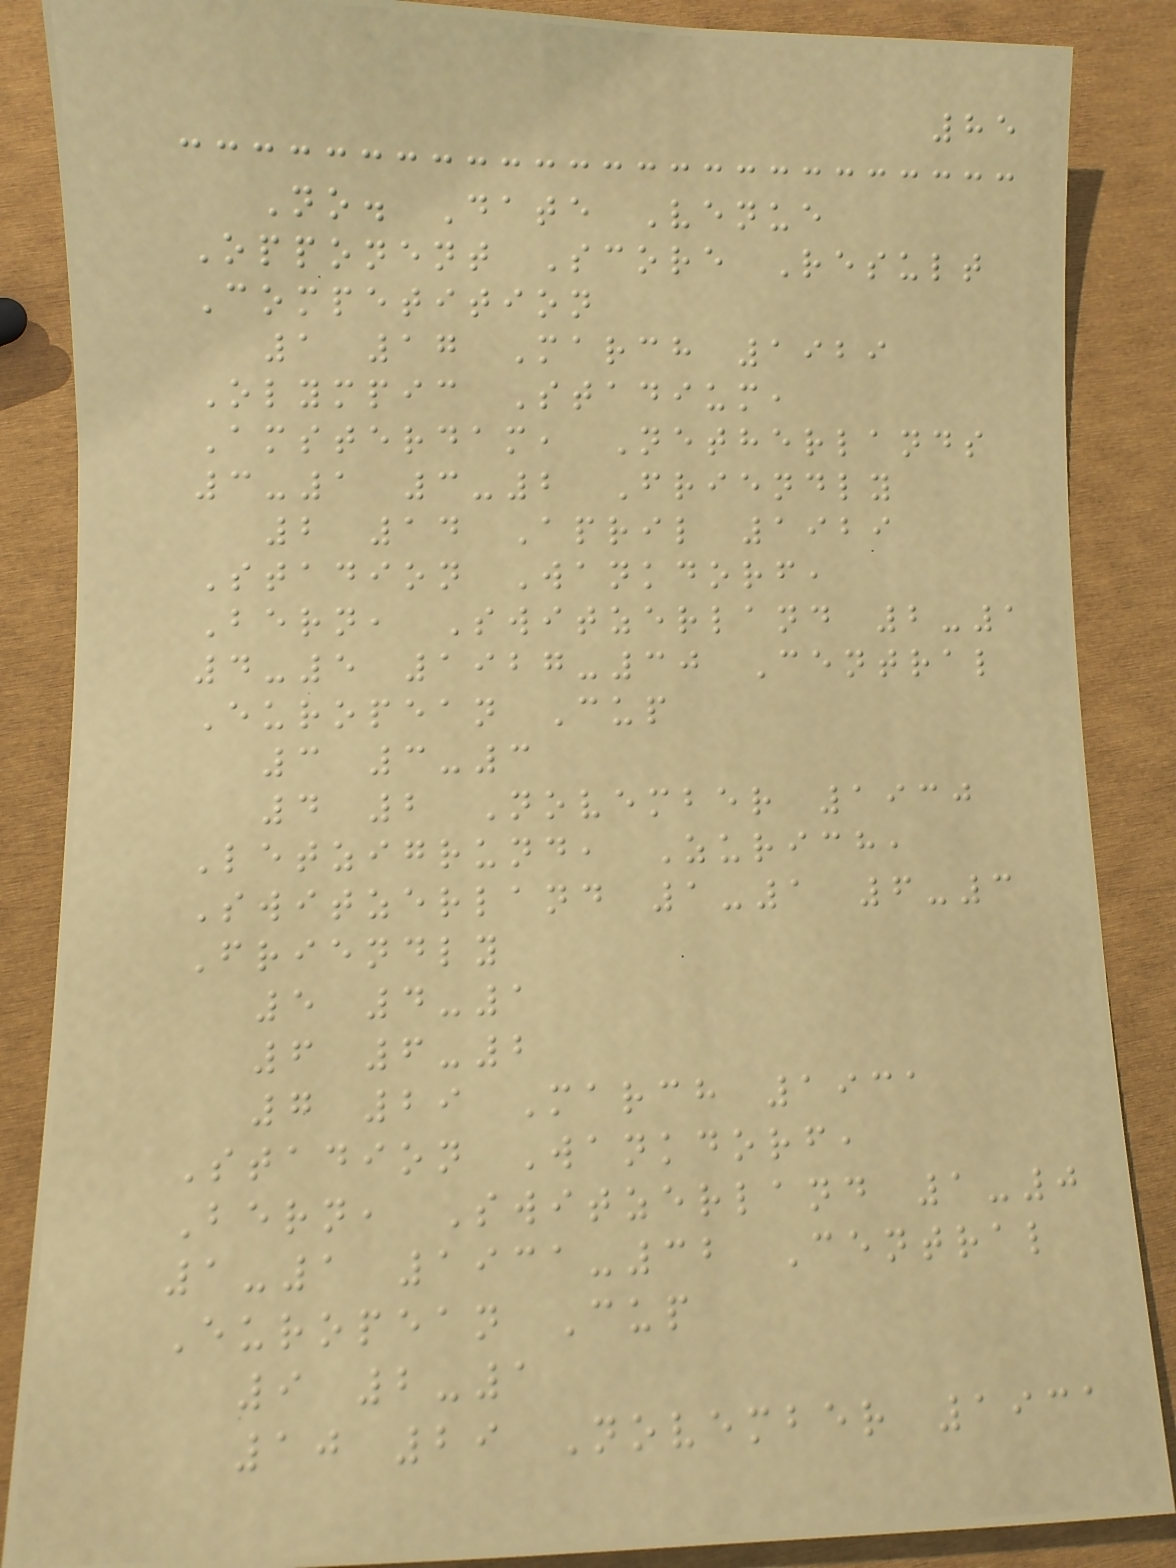85
No. Date Venue
Opponent Score Result
Competition
1 17 March 1929
Olympic Stadium,
Amsterdam, Netherlands
3-1 3-2 Friendly
2 14 April 1929
Stadion Wankdorf,
Bern, Switzerland 2-1
4-5 1927-30 Central
European Cup
3 3-3
4 2 November 1930
Letzigrund, Zurich,
Switzerland 1-1 6-3
Friendly
5 4-1
6 6-2
7 29 March 1931
Stadion Wankdorf,
Bern, Switzerland 1-0
1-1 1931-32 Central
European Cup
9 2-1
10 29 November 1931
